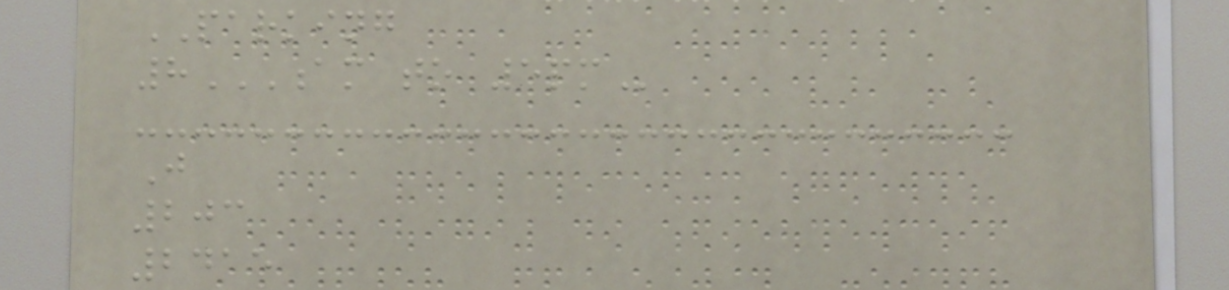PARKING
8AM TO 5PM
J
203
2415
